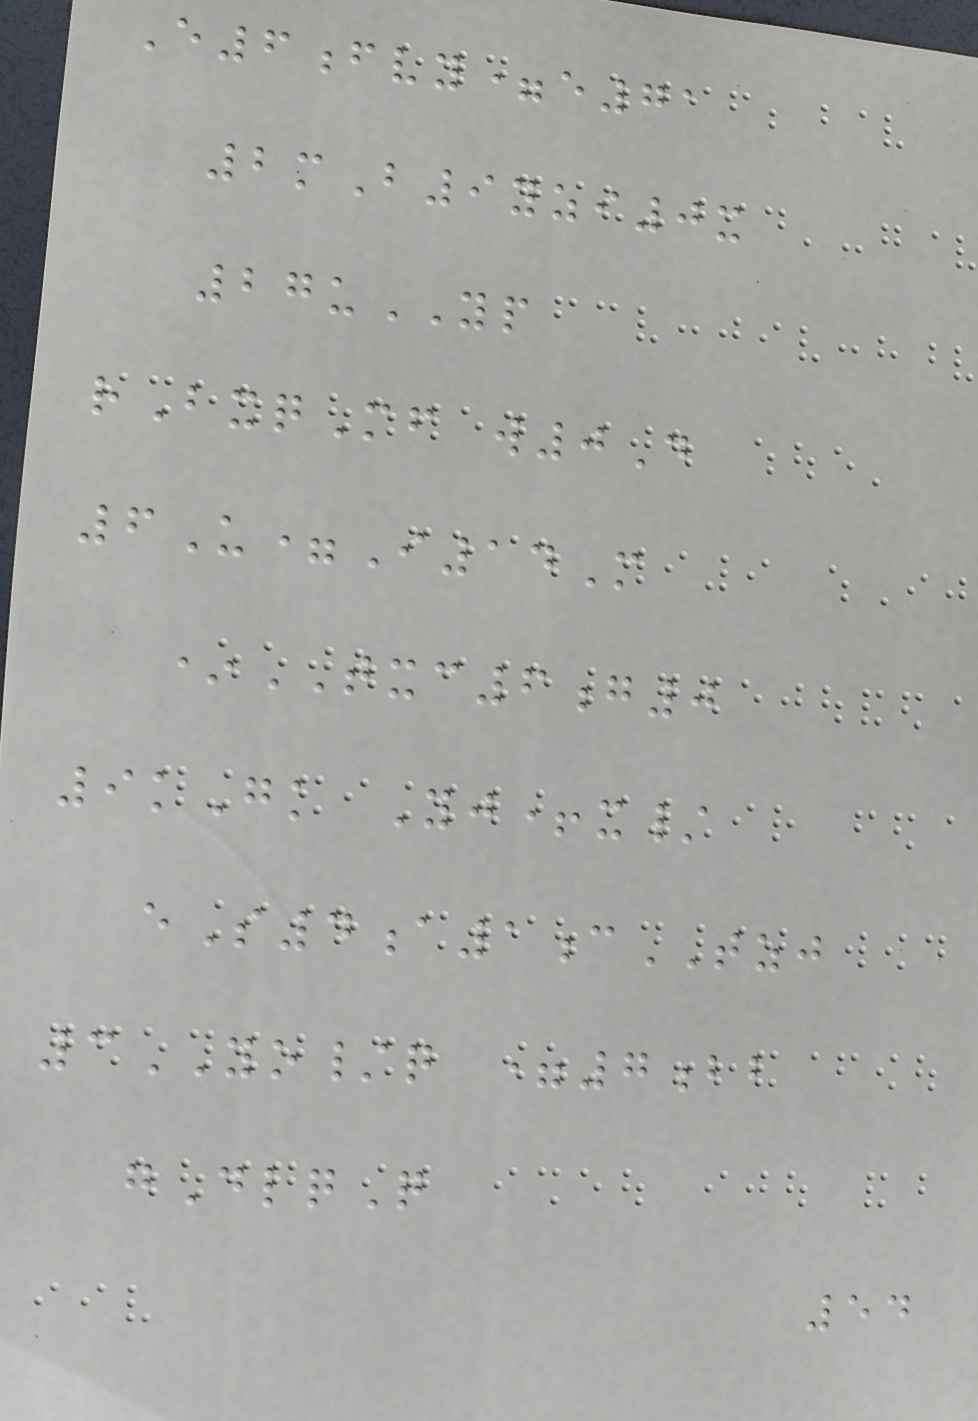E6fvy=e71
2mB9yzi0x
27uYP
rBxqMf w0D
6U=I14M
*TXC6g0
9kGk Yj+x/
eS4a1cTZJ
3YO/q =7bb
gDlqQ
54
